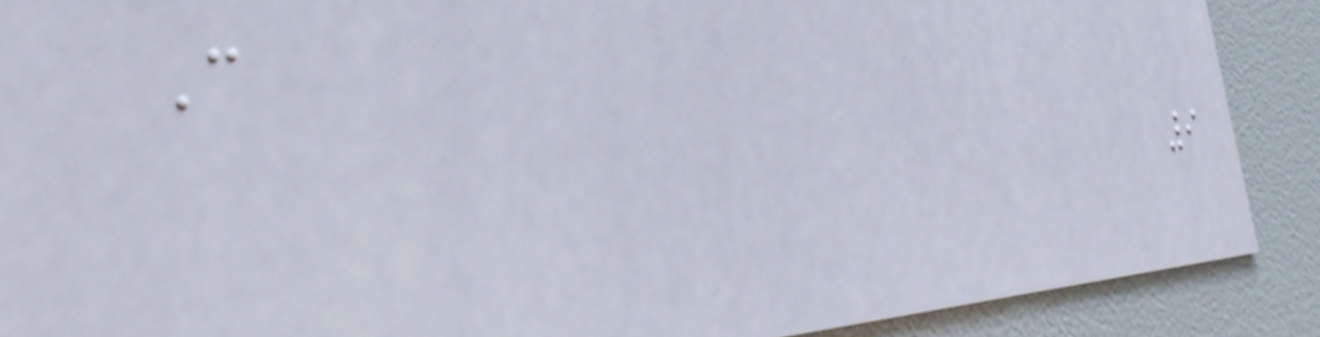C
9
